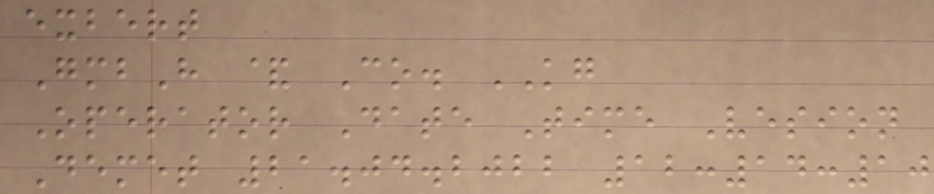exbert
GmbH & Co. KG
Operator Date Time Vesion
Demet 21.04.2022 12:14:10
